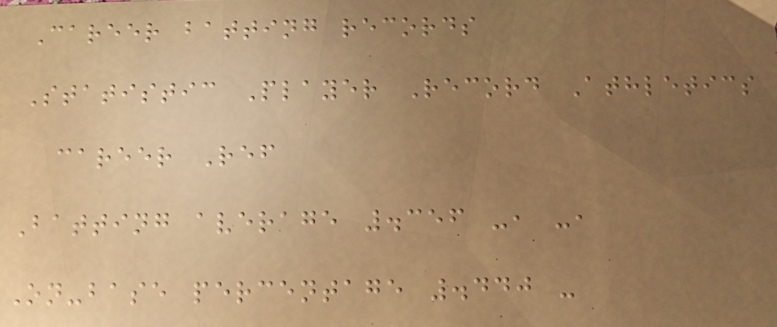Career batting records
Statistic Player Record Athletics
career Ref
Batting average .356 -, -,
On-base percentage .440 -
